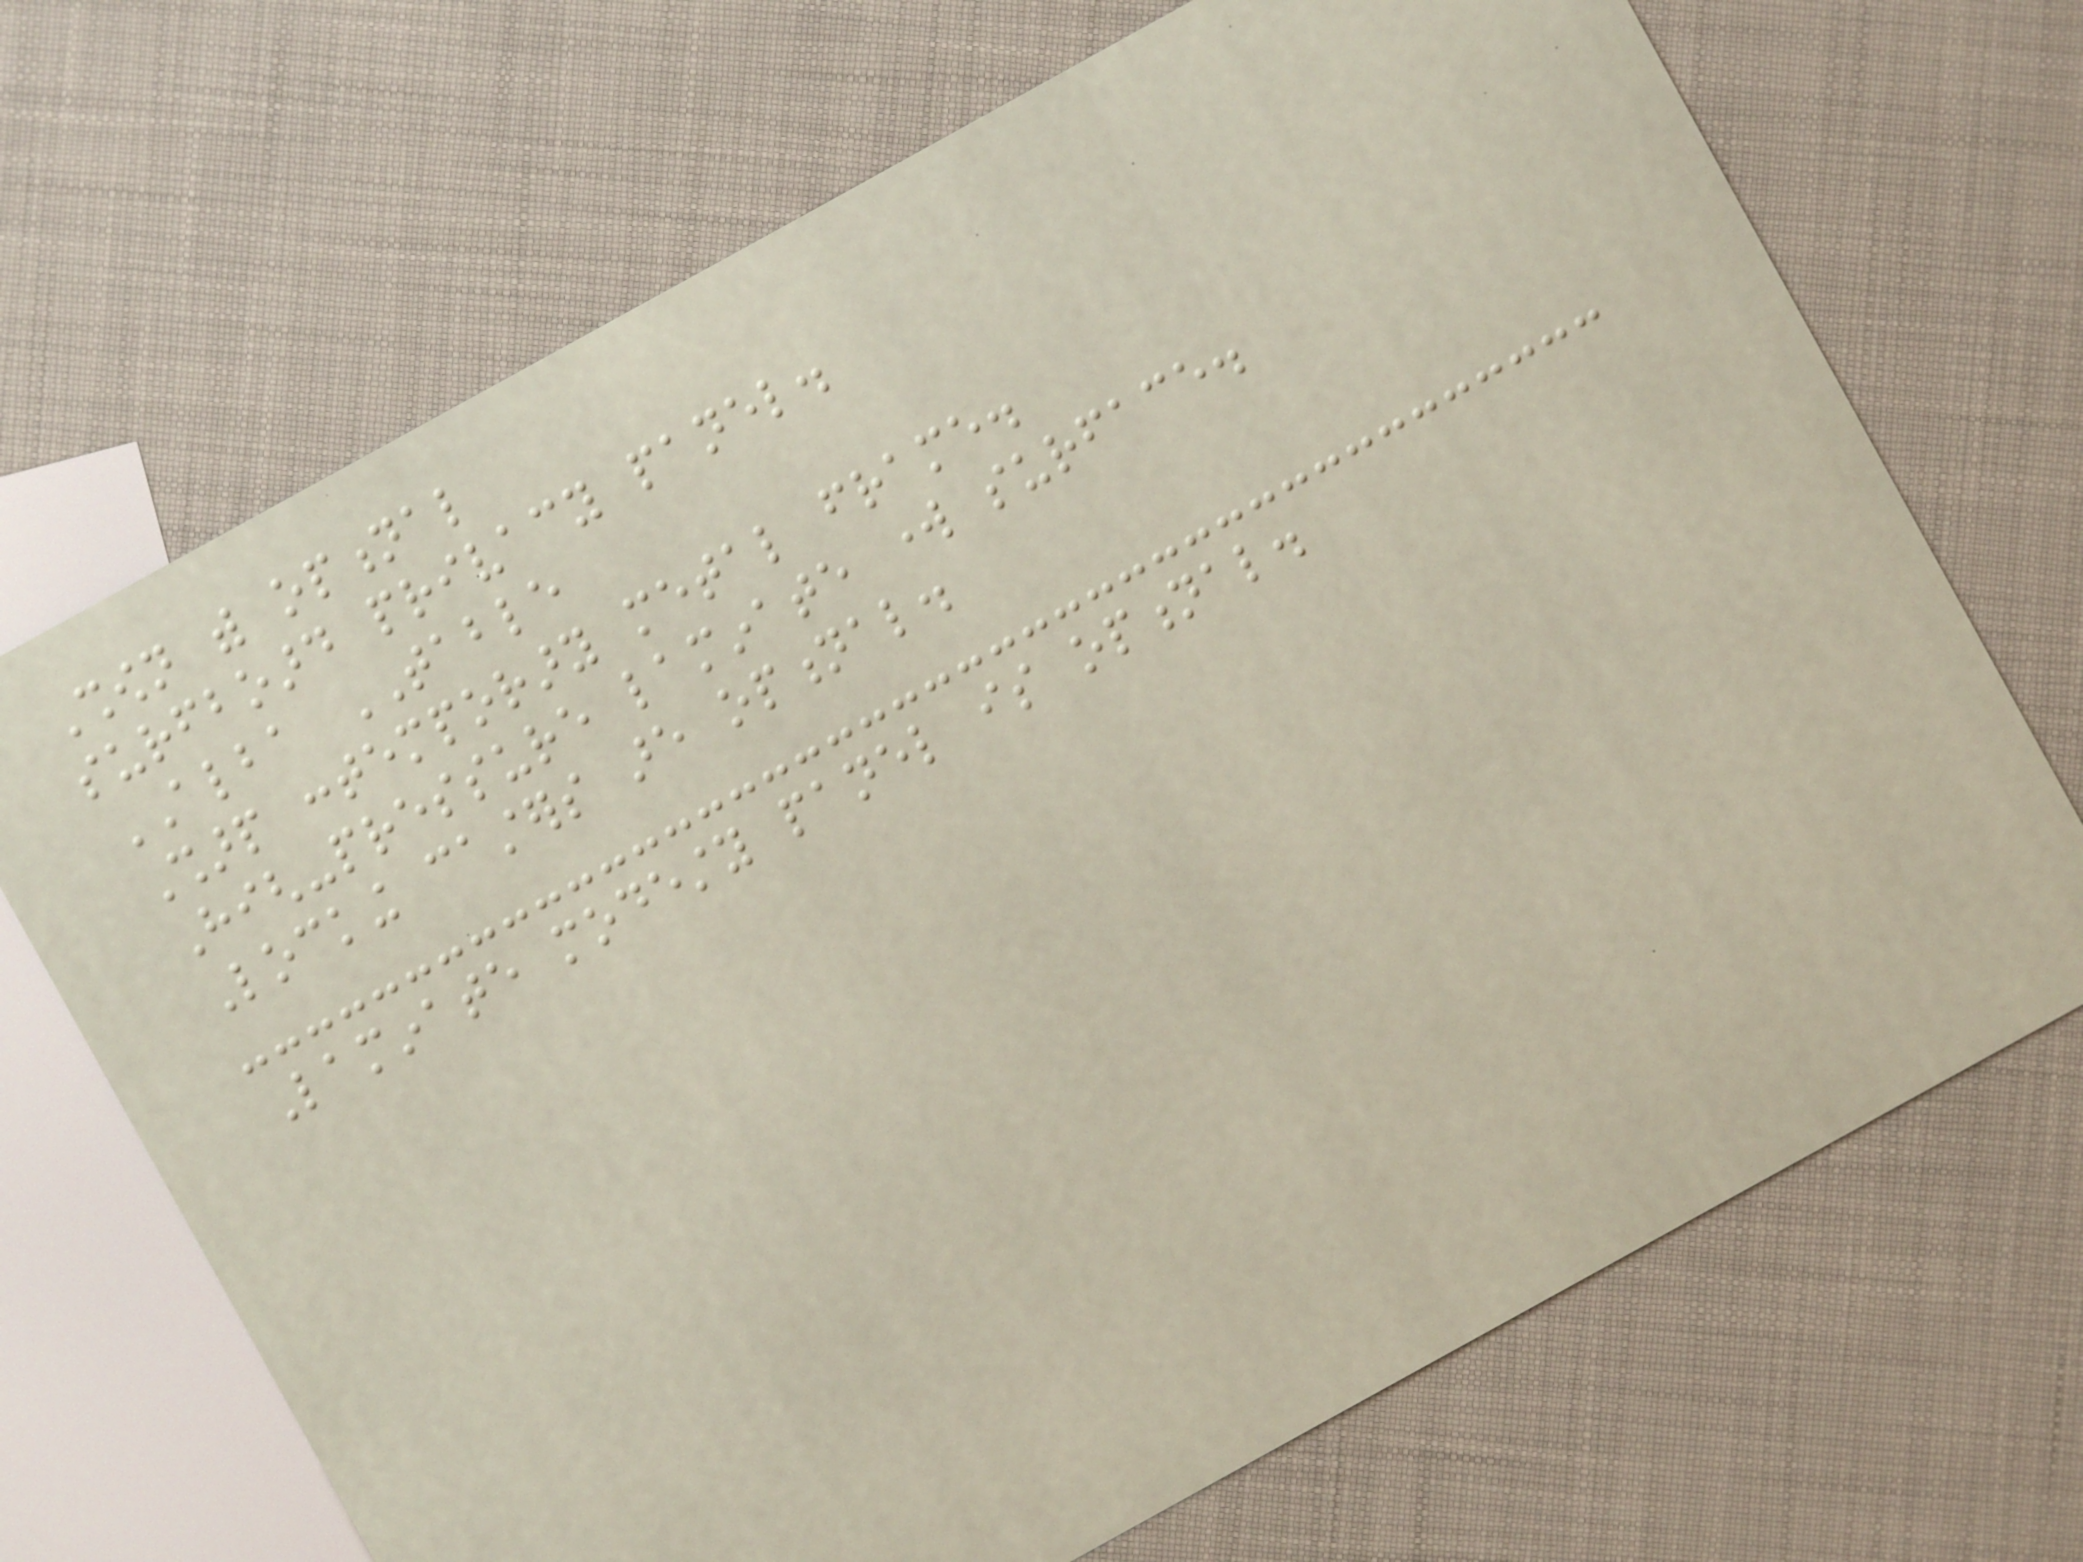Shown with optional
surfboard privacy panel.
ALBA TABLE
Sharp contemporary metal frame.
High-pressure laminate work surface.
Locking casters are optional.
Laminate modesty panel is optional.
